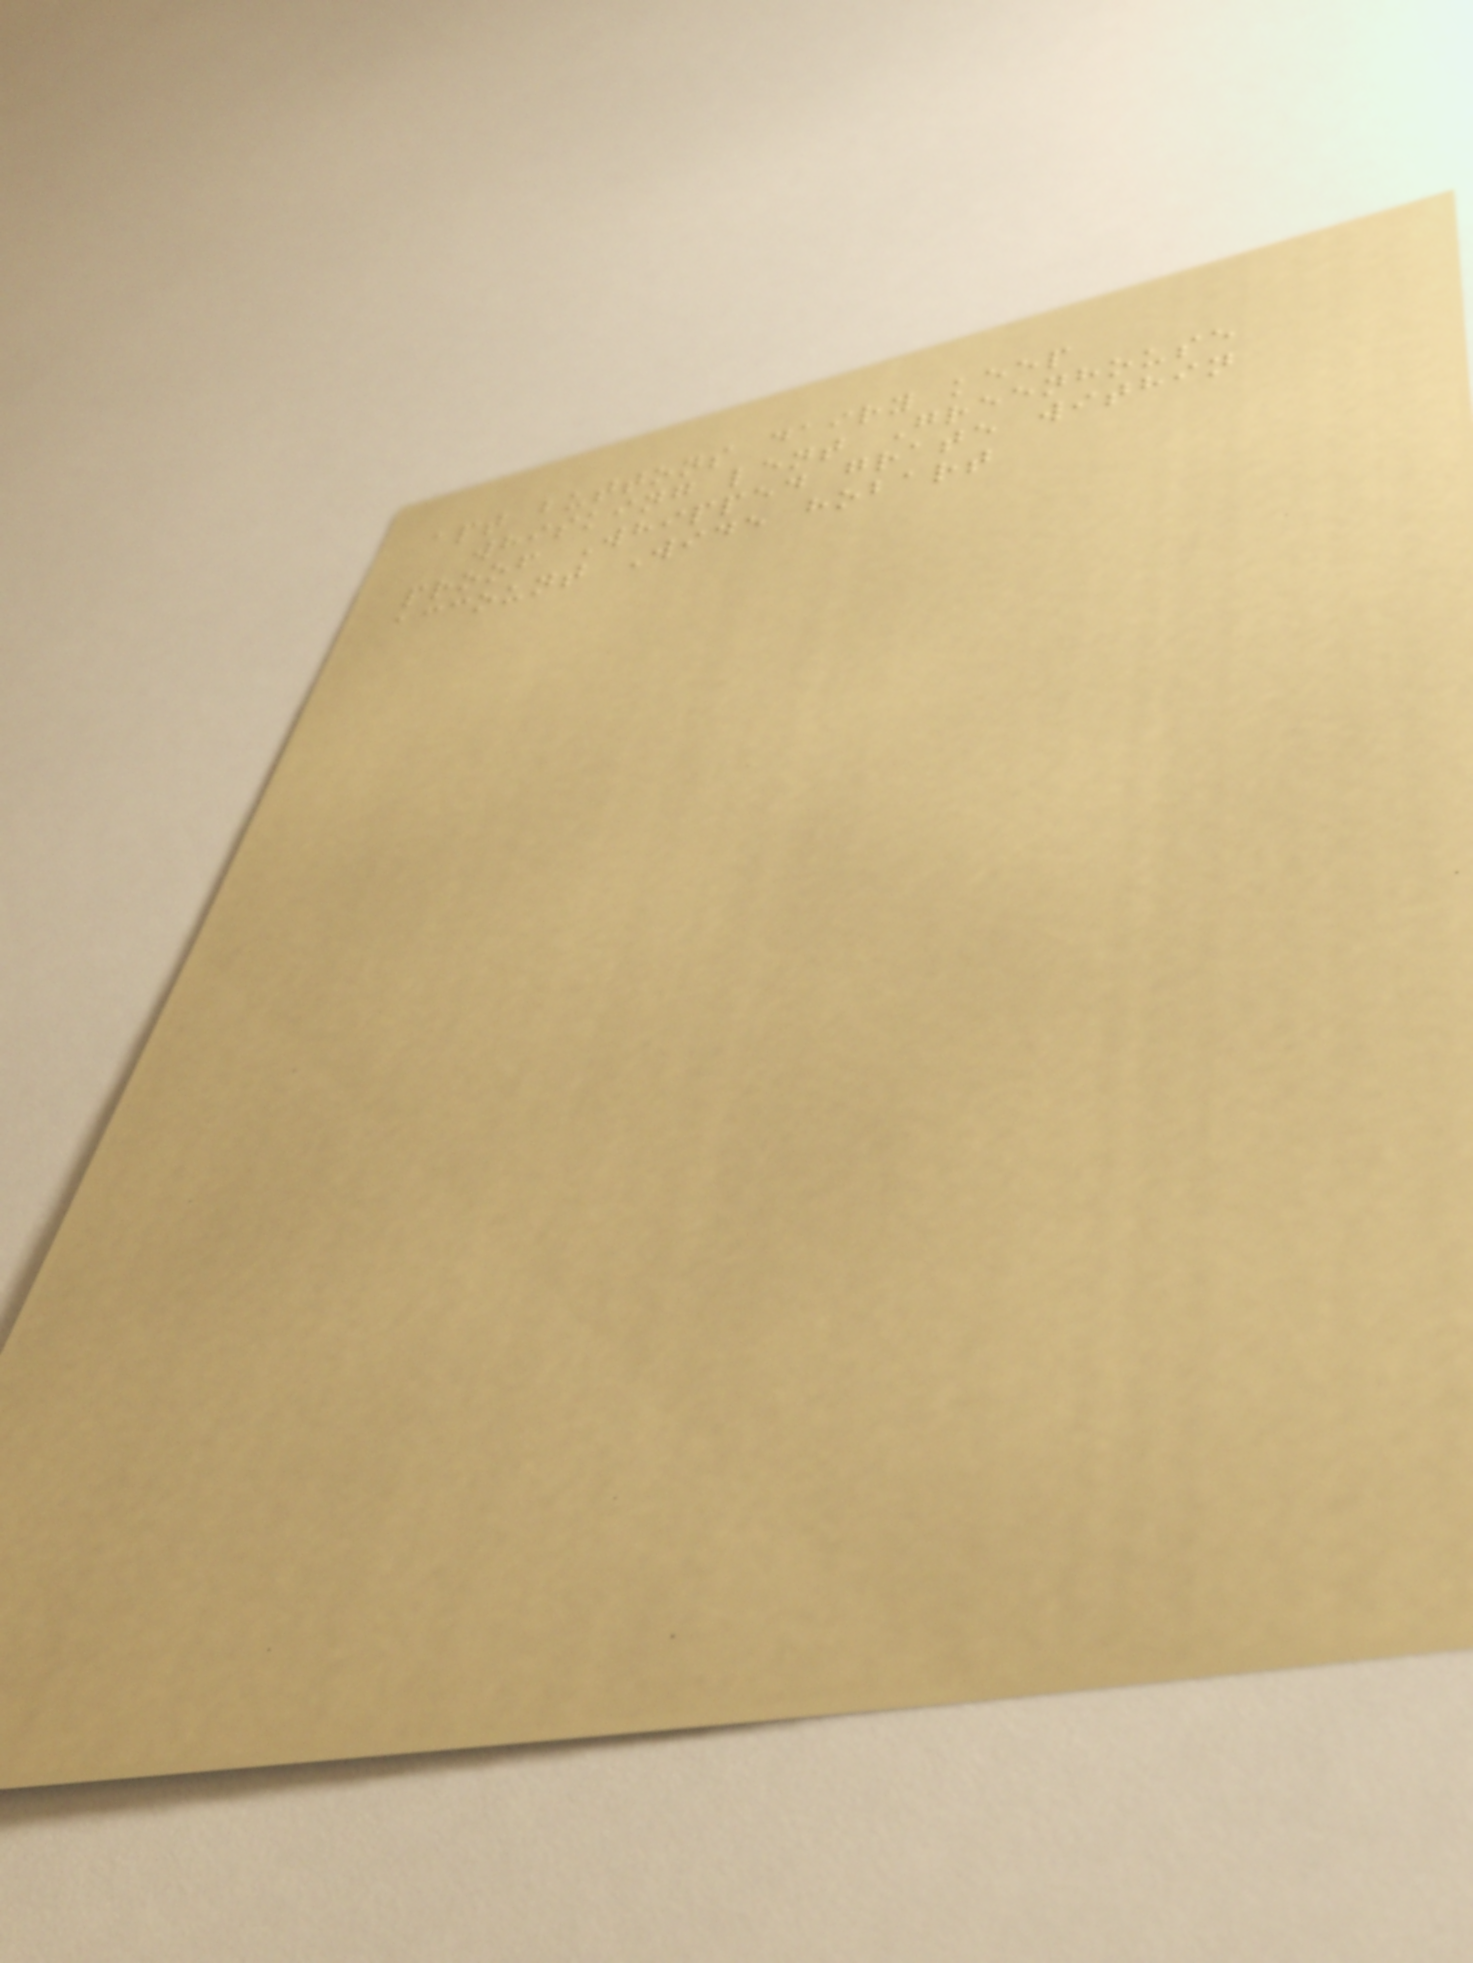apt buttons dairy keep
whisking lent Greenhouse
proof Whipped grate within
account Wide hobart
